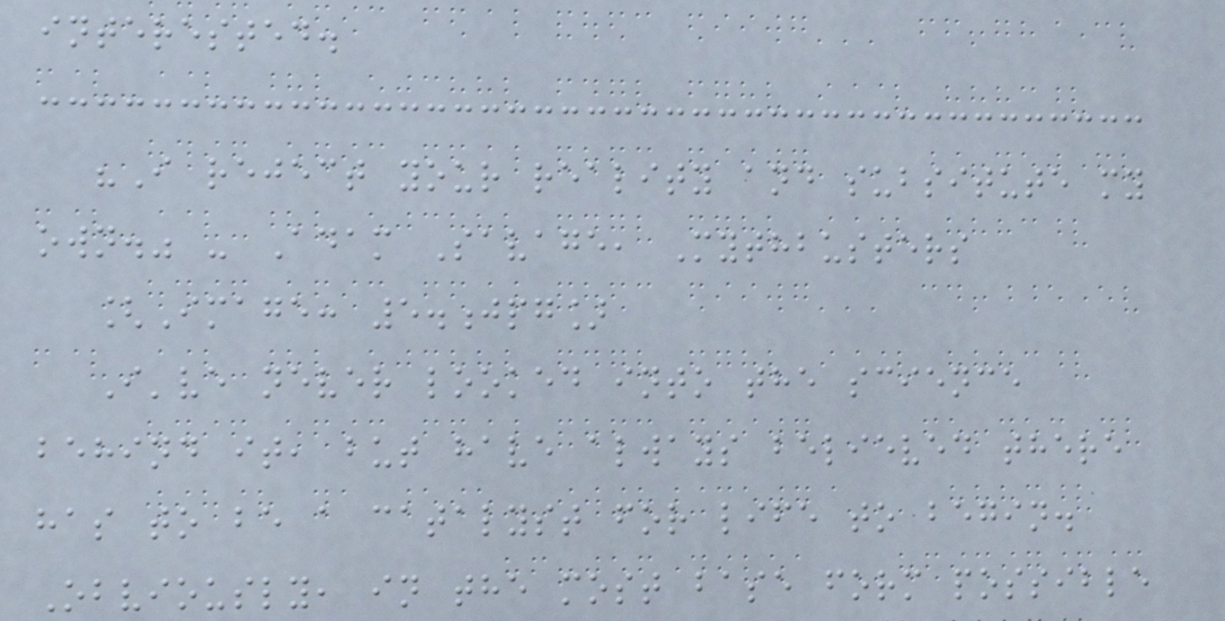interested.
"I reject your reality and subsitute my
own." - Adam Savage, Mythbusters
[Image: 5.jpg]
I've never looked into the science
behind it, but have always believed there
has to be a catalyst for life to begin.
Obviously, in the most base form possible
